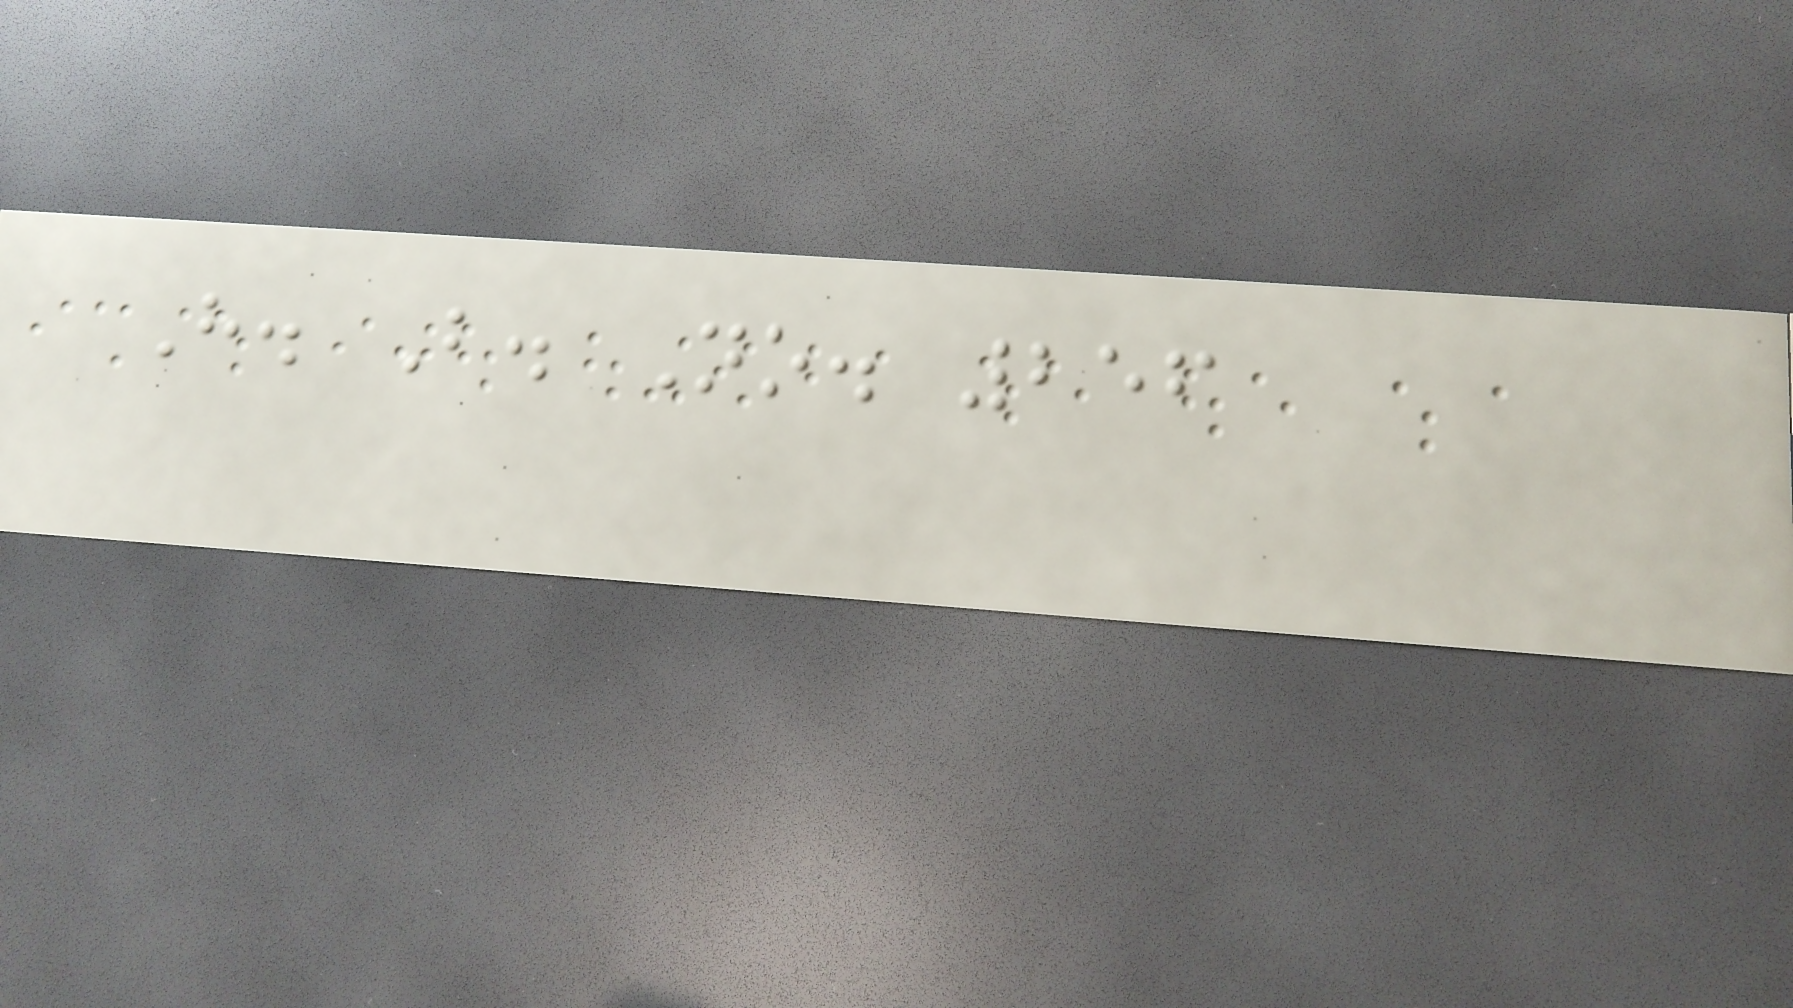H. B. No. 256
